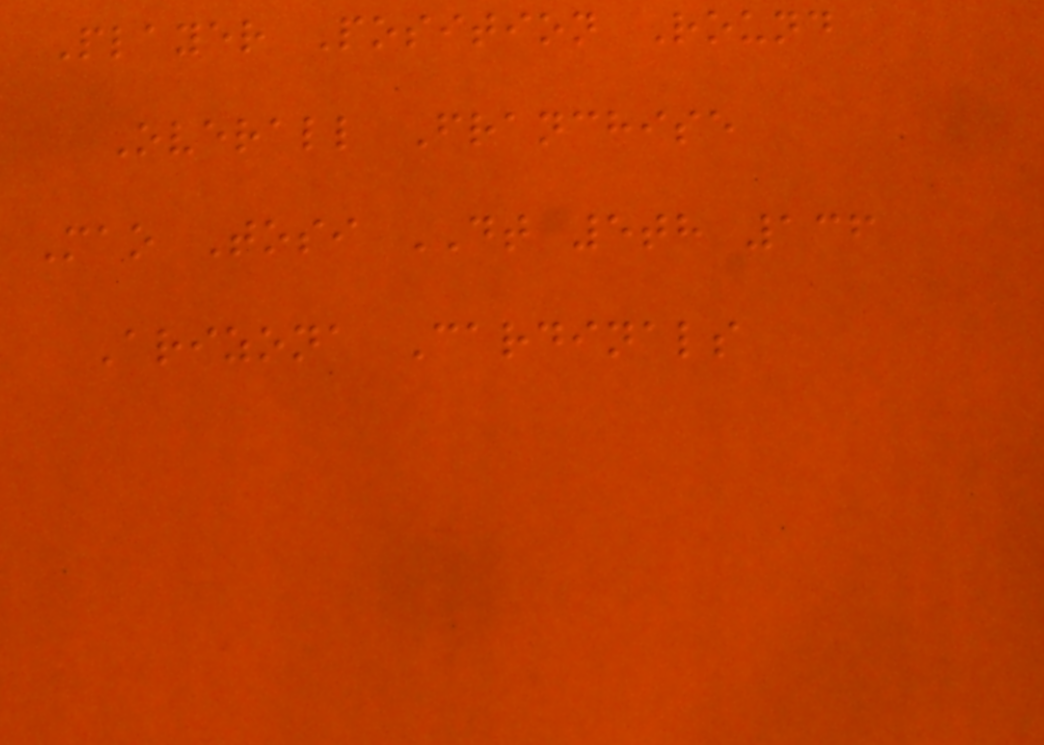Player Position Round
Overall Franchise
Mao Tosi DT 5th 136
Arizona Cardinals
